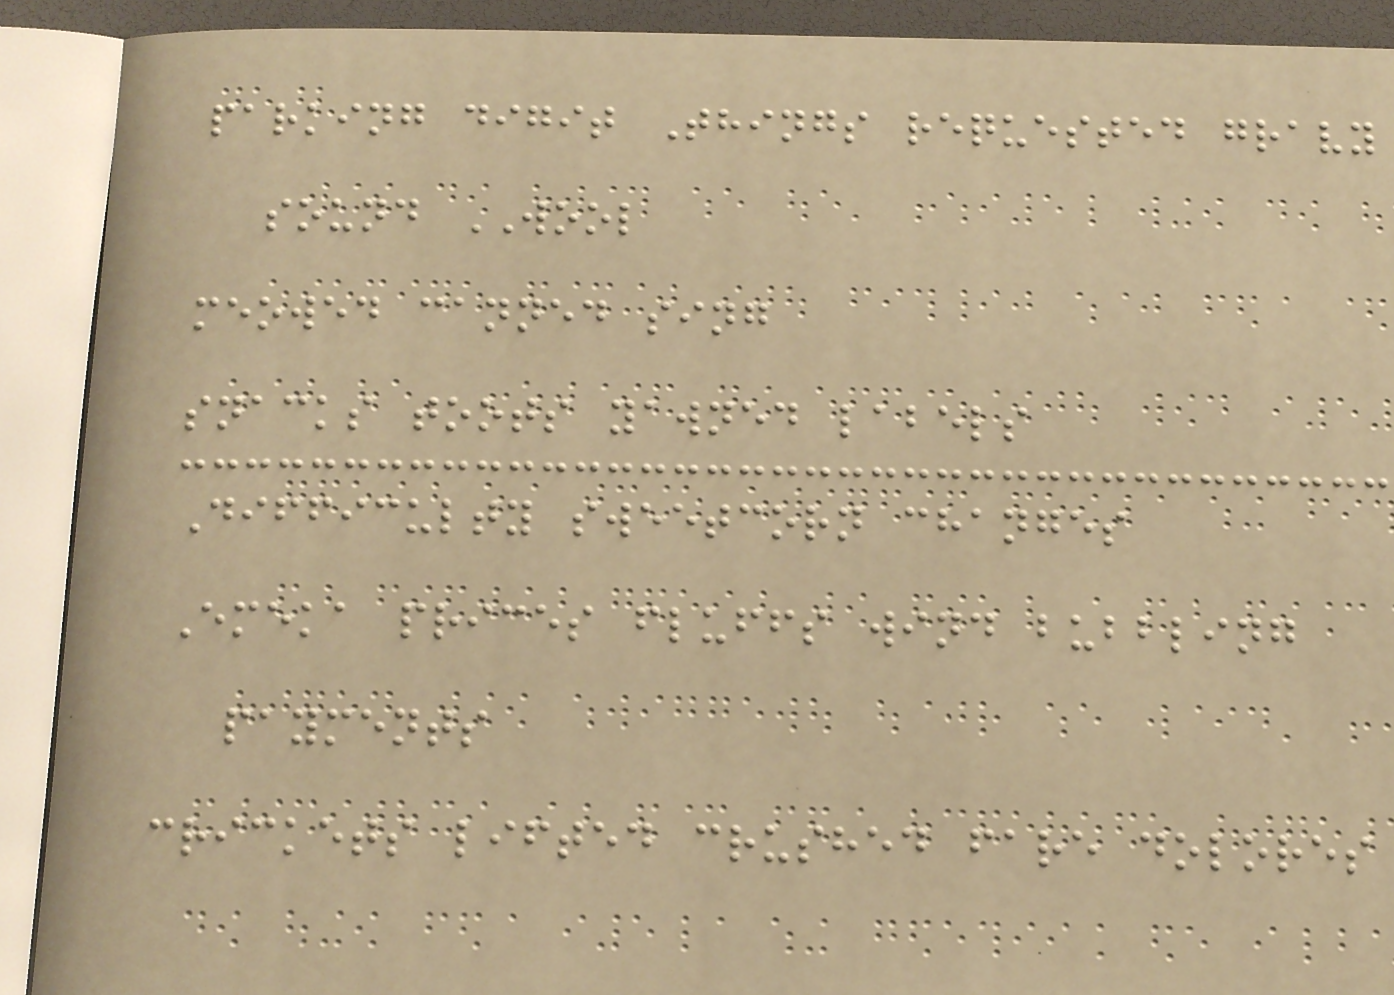parking digit Things requested gravy
sound WOOL
meowed canned sing
snacks toots yawned labels
Difficulty sweetcorn changes
Emeka prices fluffs wind bubbling
payments
crickets lifted crushed fare dolores
